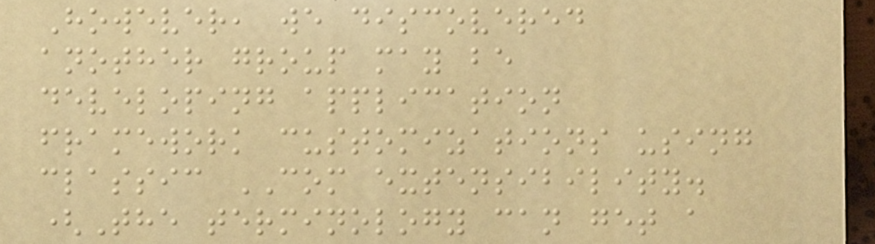However, we discovered
another group may be
developing application
framework customizations using
classic COM extensibility.
(The terminology can get a
